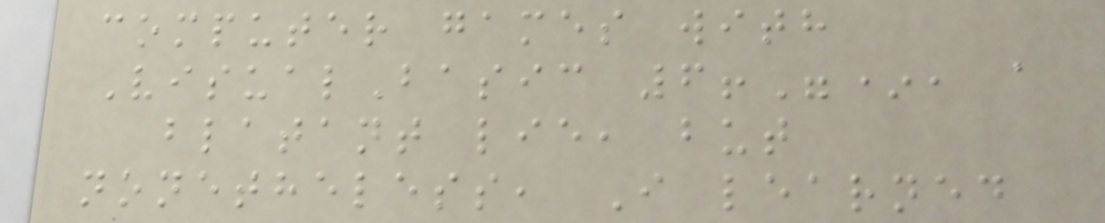computer games with
VisualBasic 6!"*, a
blatant lie, but
nonetheless, I learned
